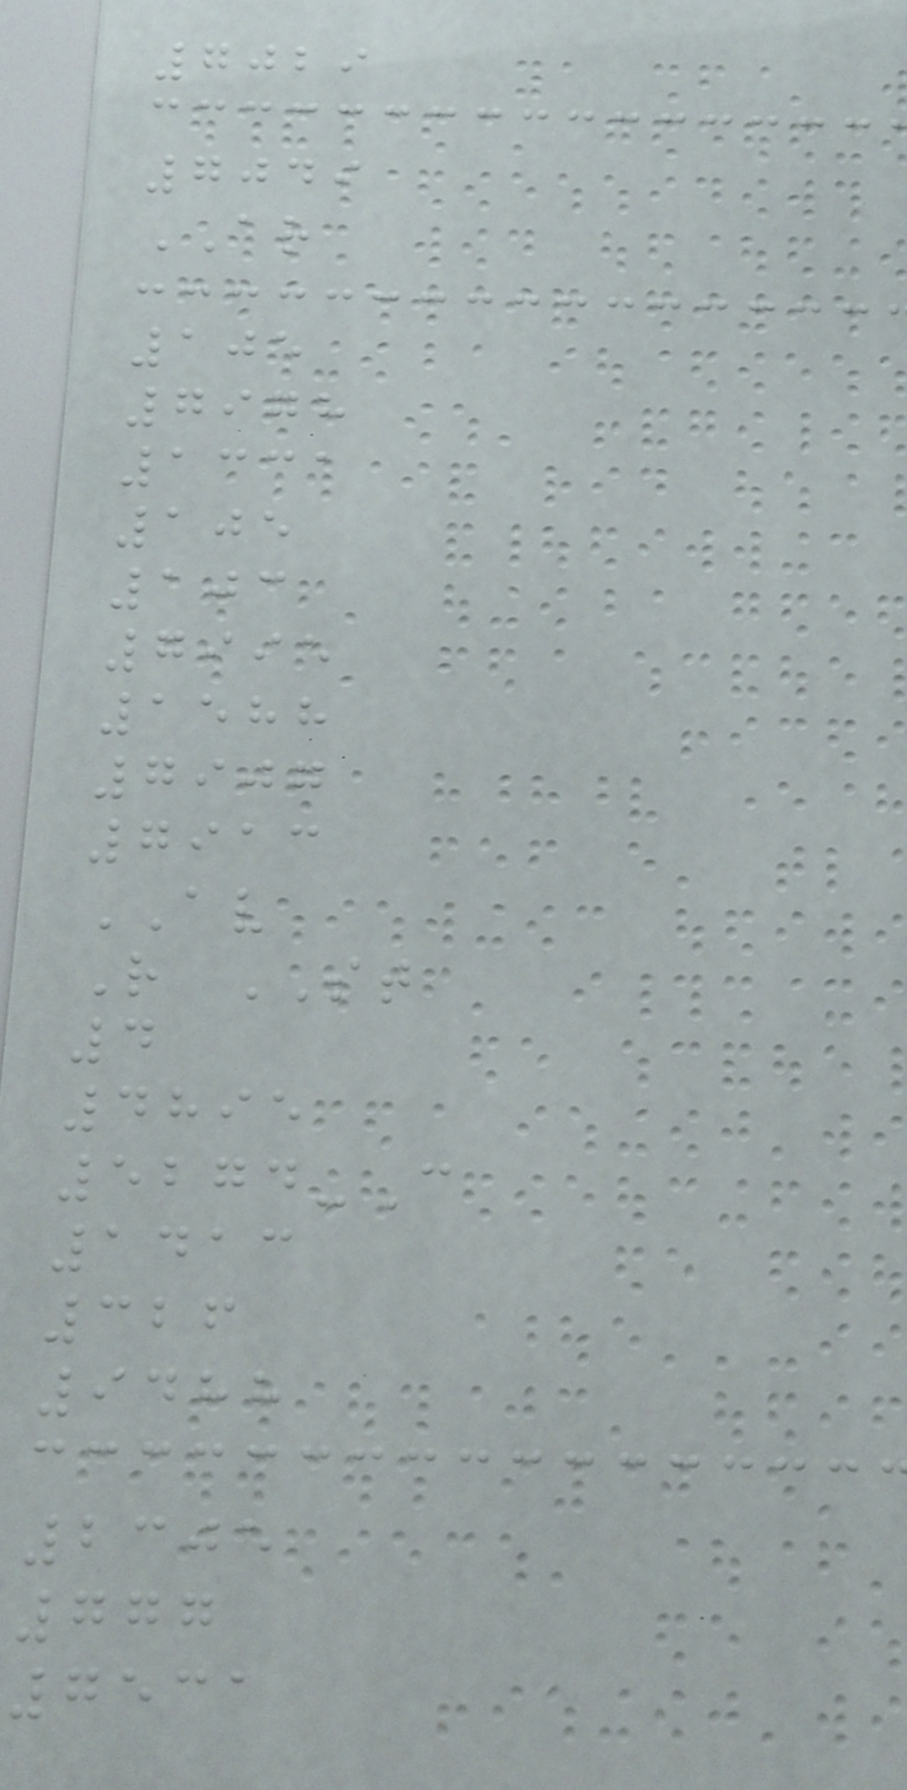7029
7049
AR
105
7978
1331
105
103
7995
1588
7907
7913
AV
R ST
4
4895
5274-C
1413
326
9488
2305
777
7531
